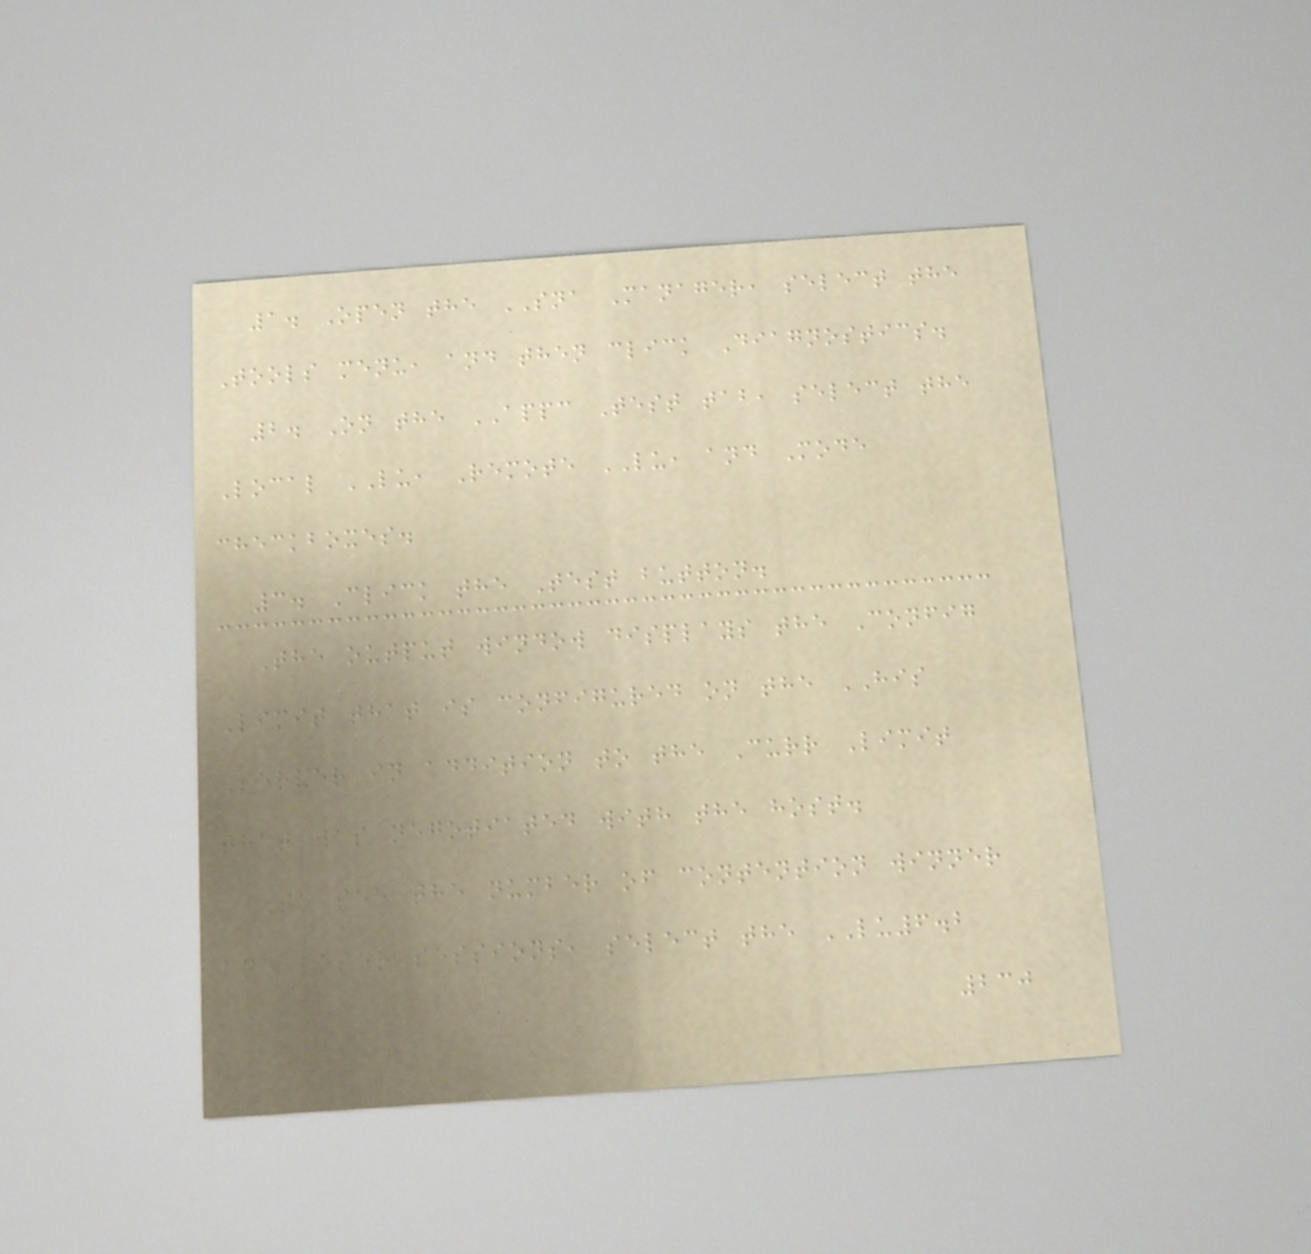1. Open the SNA Manager, select the
Tools menu, and then click Diagnostics.
2. On the APPC Test tab, select the
Local LU, Remote LU, and Mode
checkboxes.
3. Click the Test button.
The output window displays the Config
Limit that is configured on the HIS
Server in addition to the Curr Limit
that was negotiated with the host.
To see the number of contention winner
and loser sessions, select the LU6.2
230
